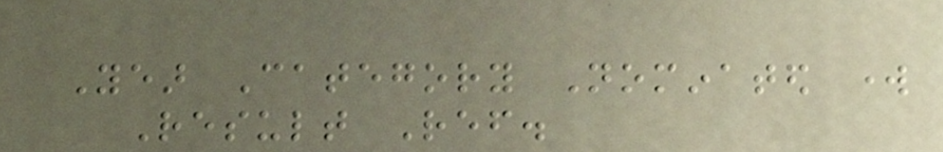Year Category Nominated work
Result Ref.
